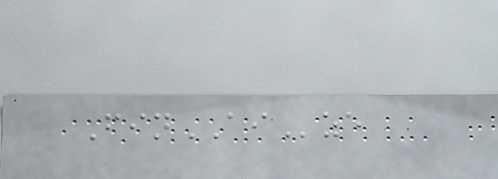FinAIze
